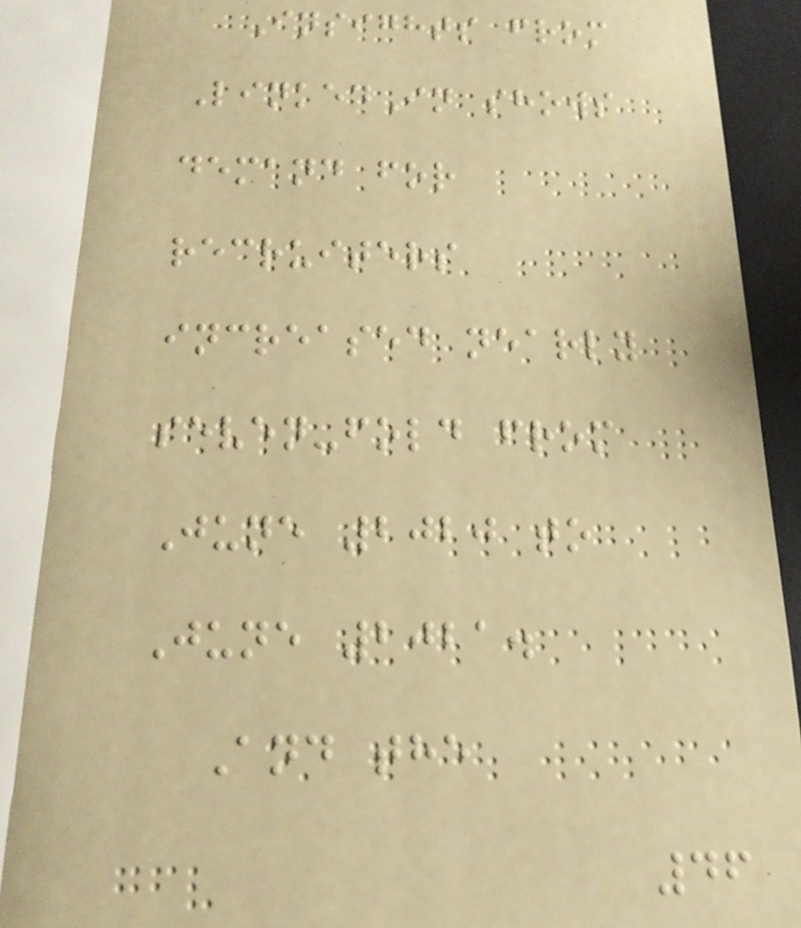Insights from
LinkedIn shows
demand for
recruiters
increased nearly
seven-fold from
June 2020 to
June 2021.
And the
46
